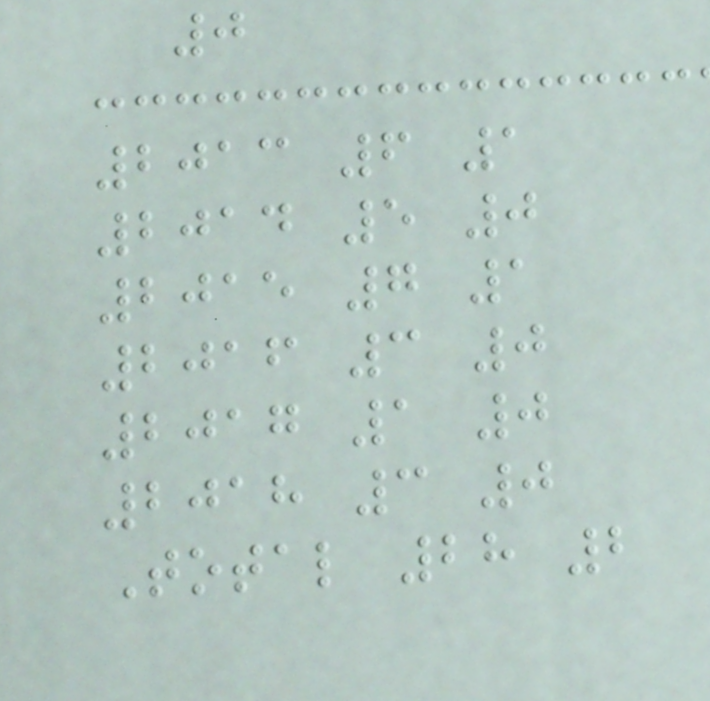0
2013 6 1
2014 5 0
2015 7 1
2016 3 0
2017 1 0
2018 3 0
Total 28 2
